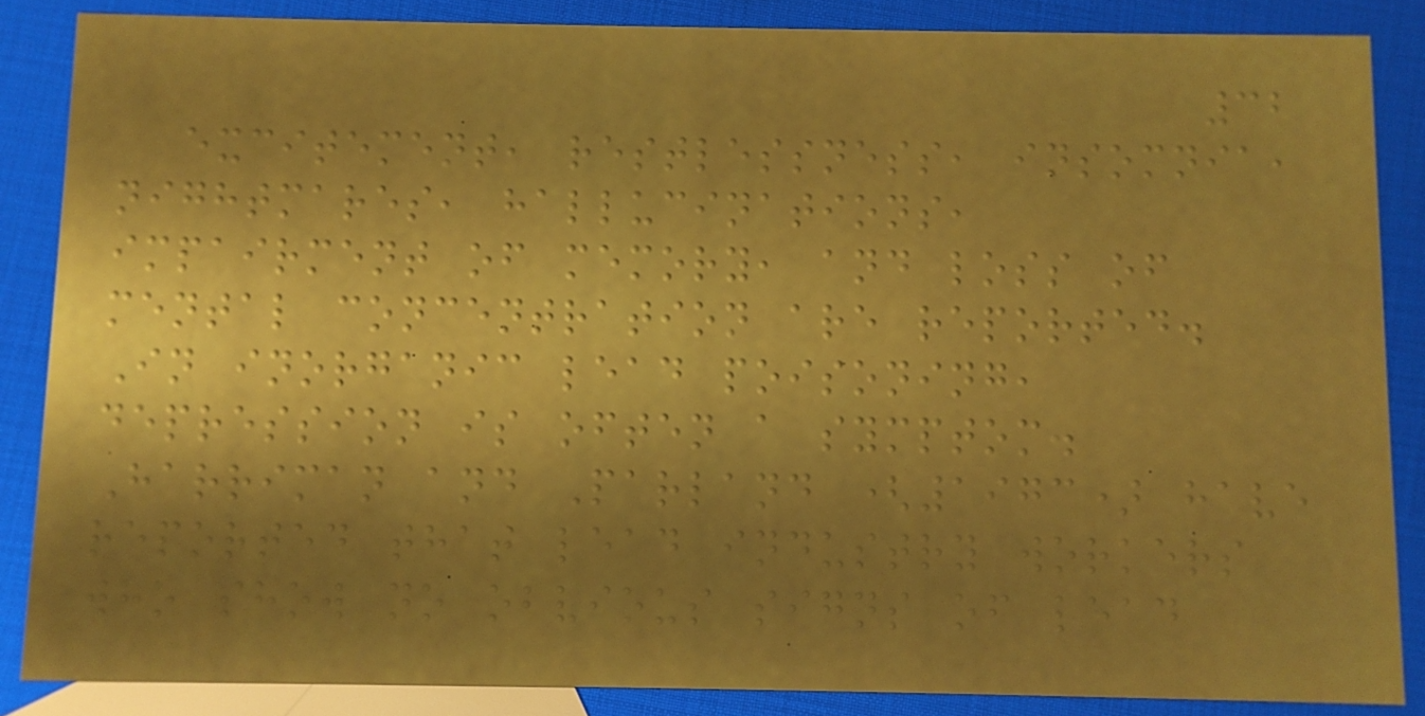32
excitement, restlessness, insomnia,
nightmares, hallucinations,
impairment of memory, and loss of
mental concentration are reported.
In inorganic lead poisoning,
depression is often a symptom.
Harriman and Parland (1973) have
reported that lead industry workers
who show no obvious signs of lead
